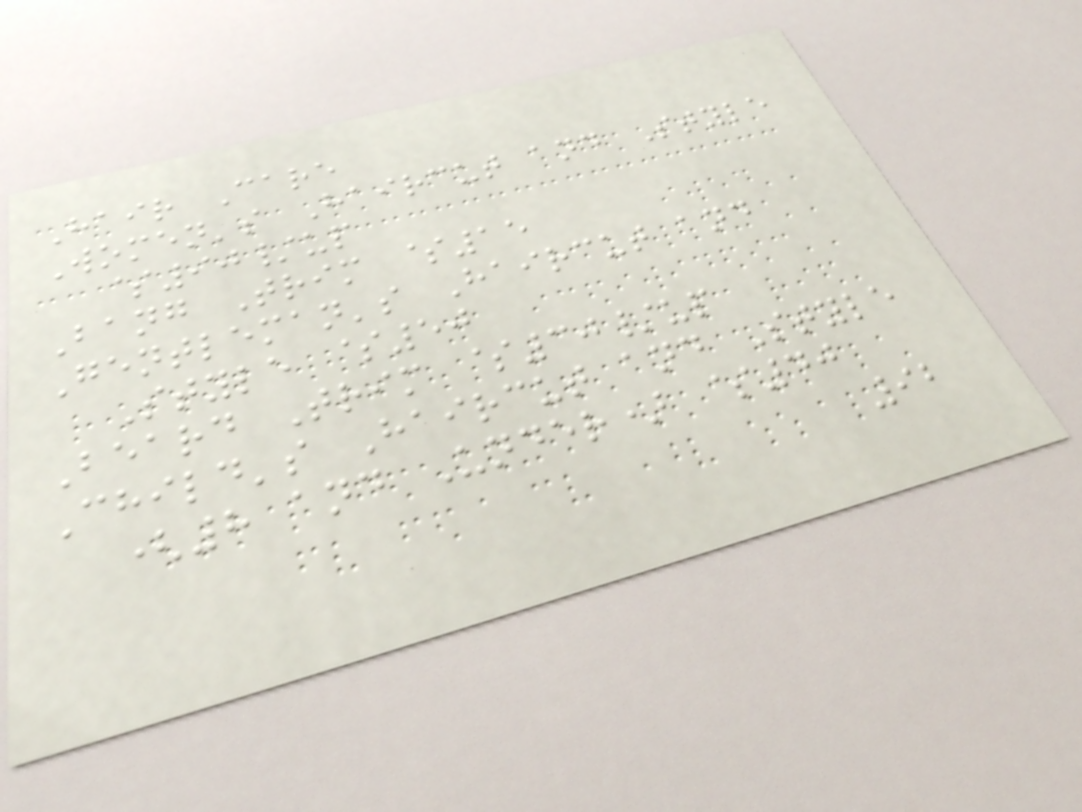Hair Care
Women's Haircut and Style
$90/up
Bang Trim $15
Gentleman's Haircut and
Style $50
Beard Trim $30/up
Child's Haircut and Style
(8 and Under) $40
92
